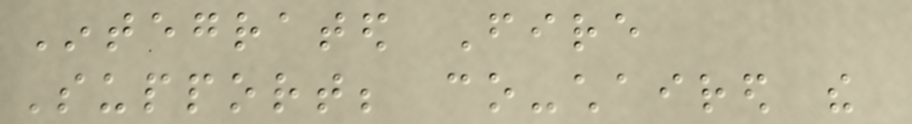Integrated Fire
Support; co-chaired the
